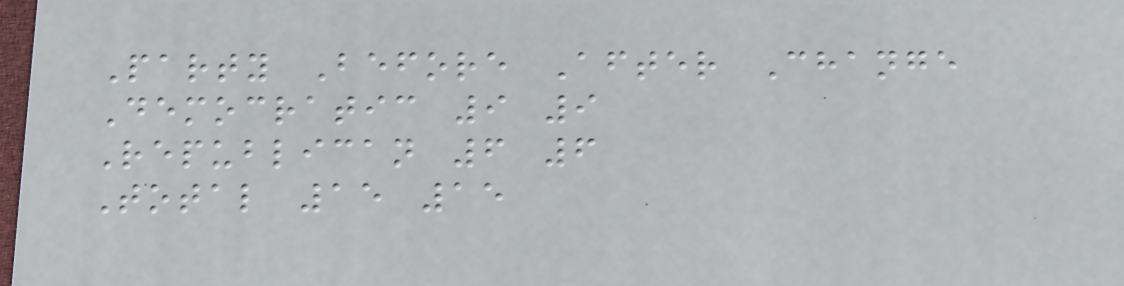Party Before After Change
Democratic 9 9
Republican 6 6
Total 15 15
